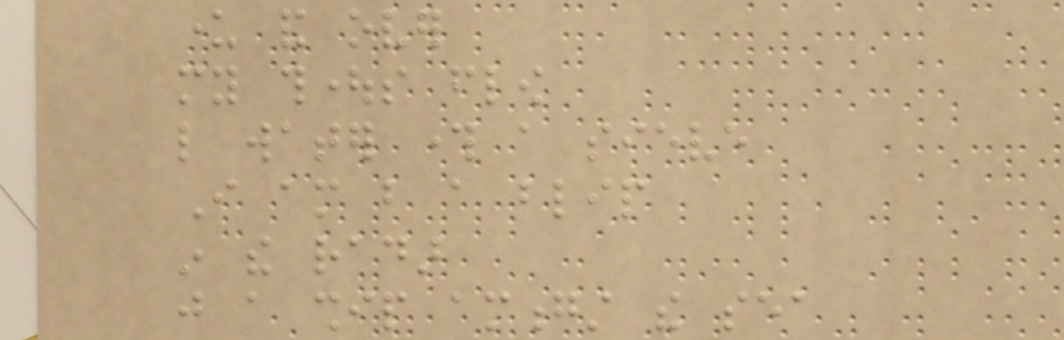under and over
my thoughts flow
like water through a sieve
I am but a blip
in the radar
just a ship amongst the sea
